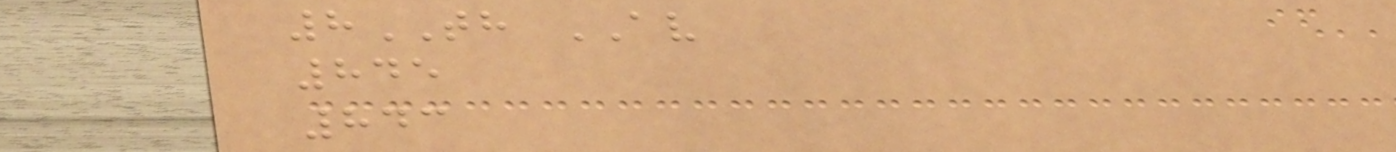8TH AV
845
843
